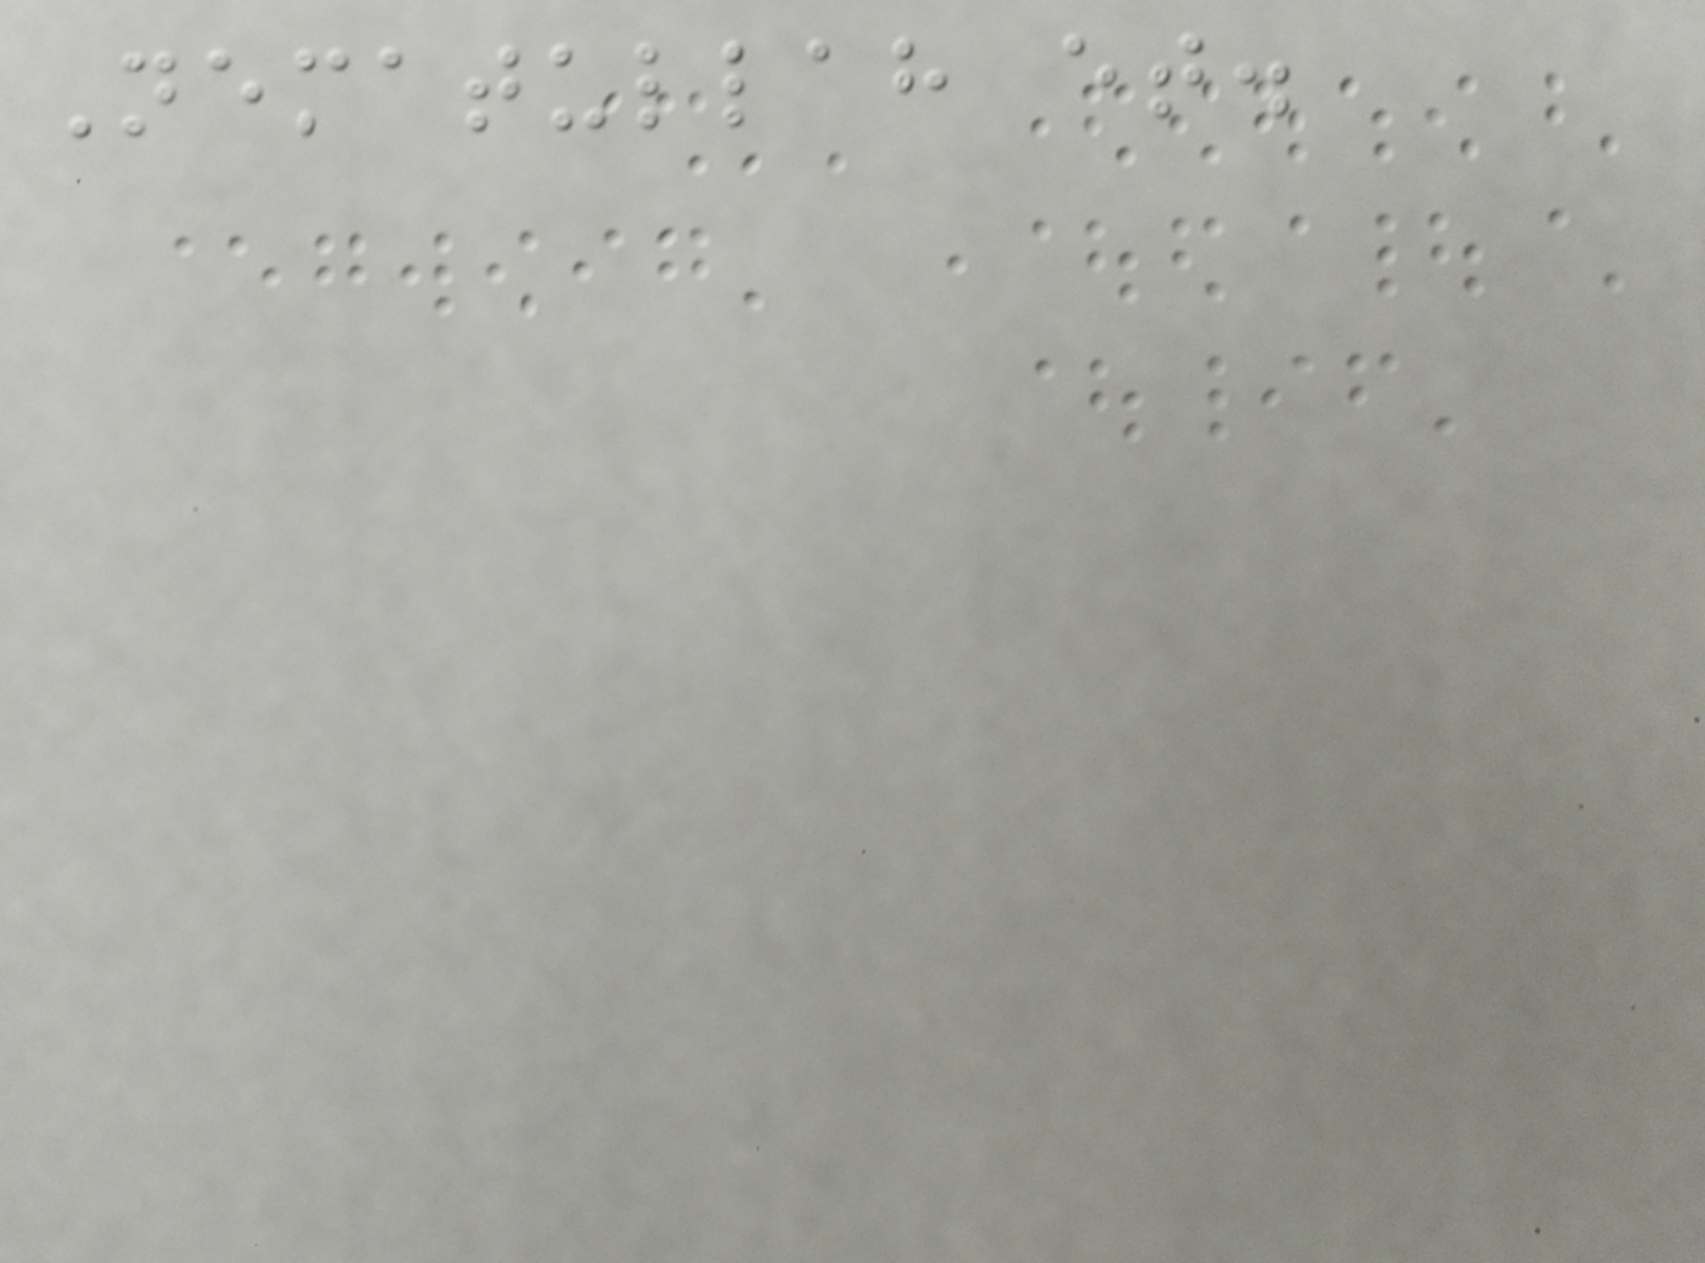Nematullah et.
